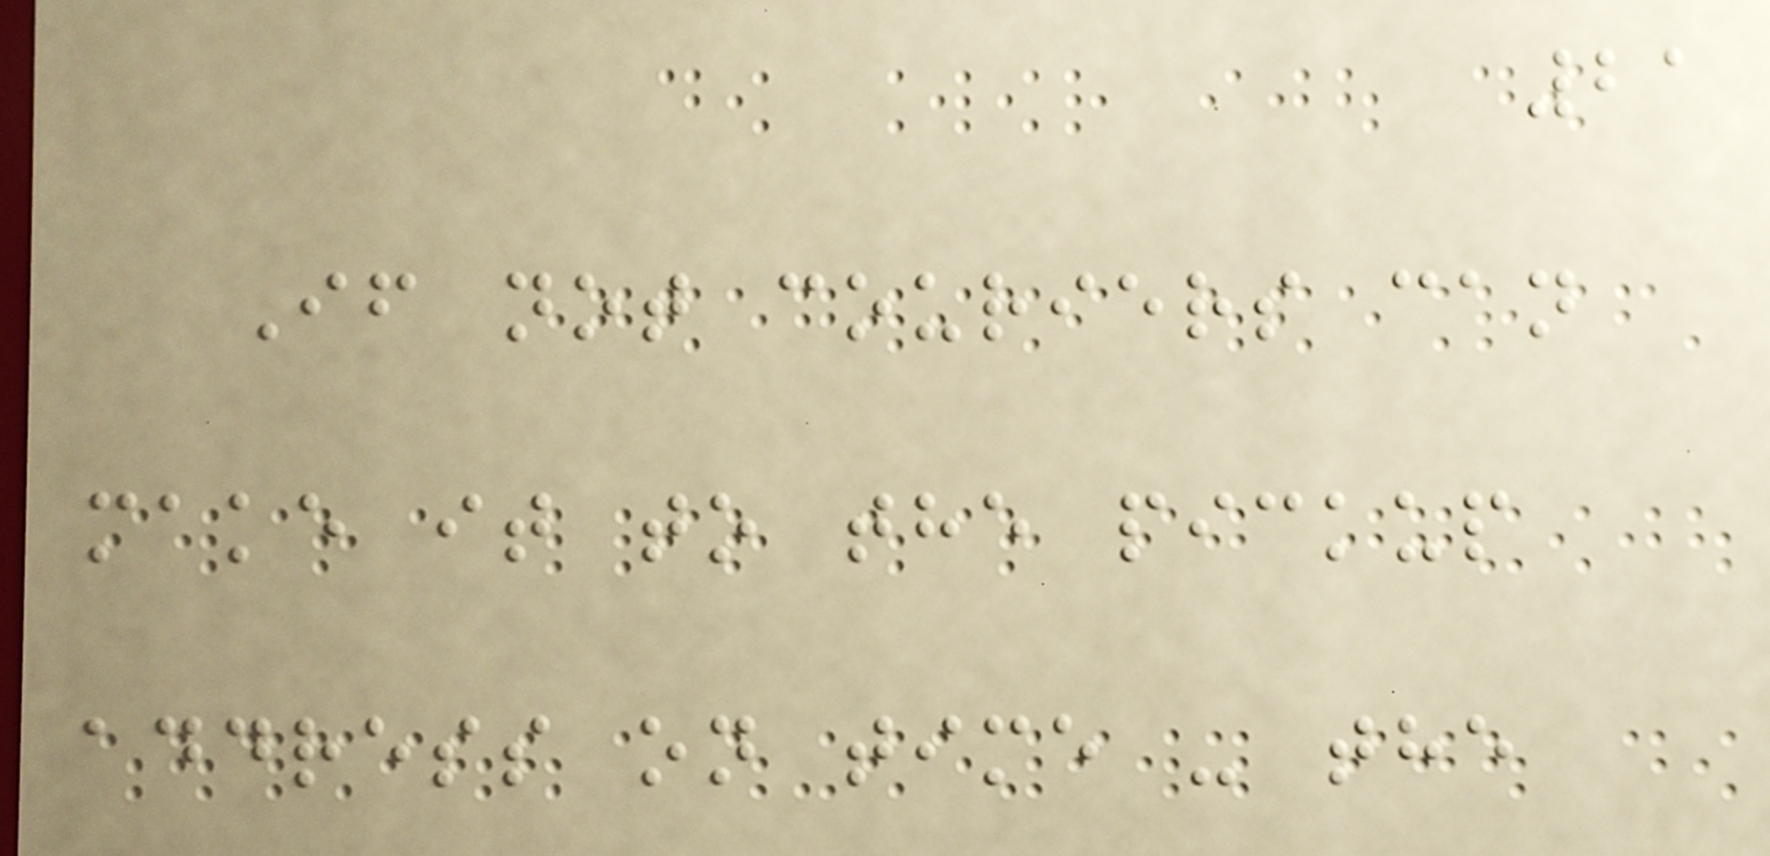21
If not couriers can
make it to the pickup
address on time - the
